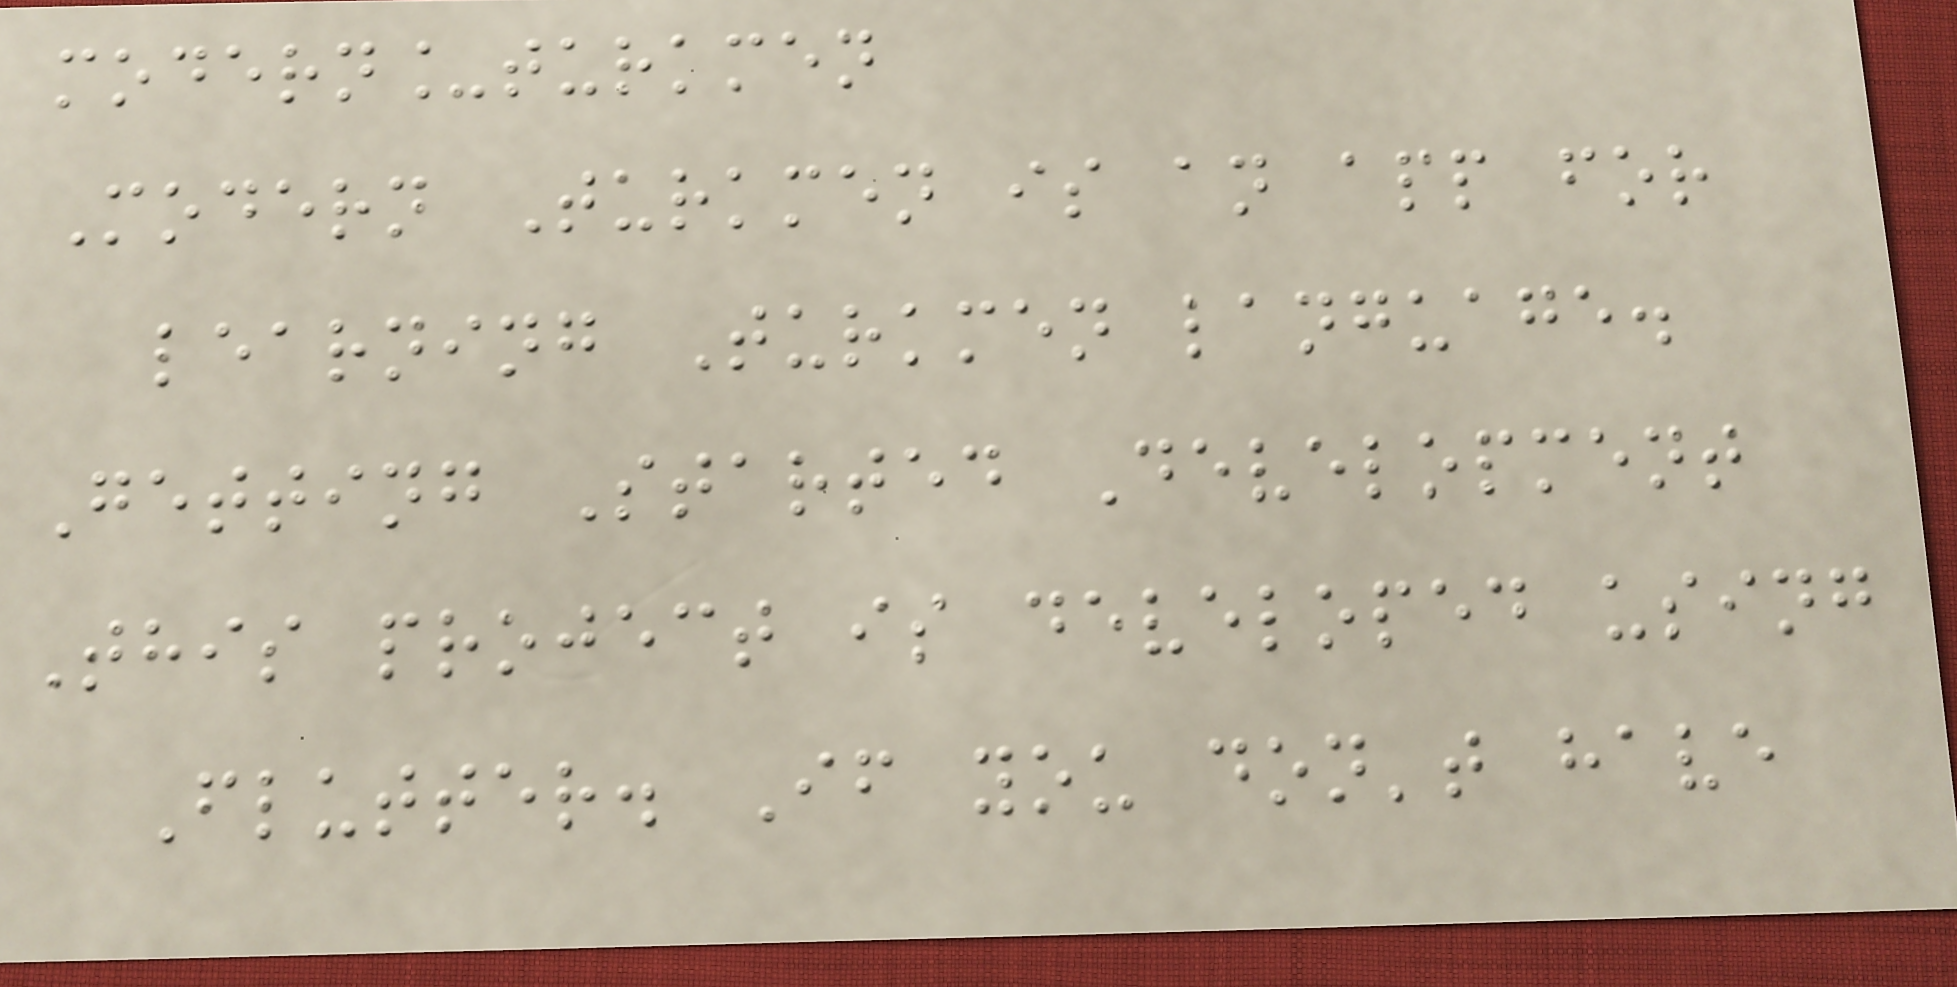modern_turkmen
Modern Turkmen is an app for
learning Turkmen language.
Getting Started Development
This project is developed using
Flutter. If you don't have
